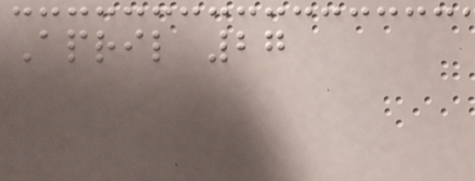April 27
